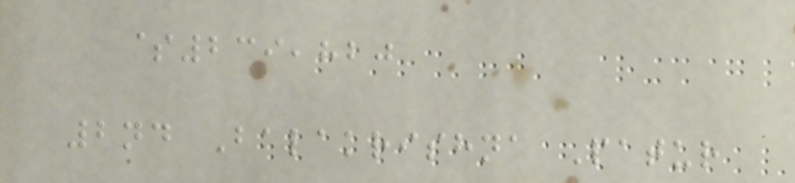$239,820
2nd Balakrishna Patur
